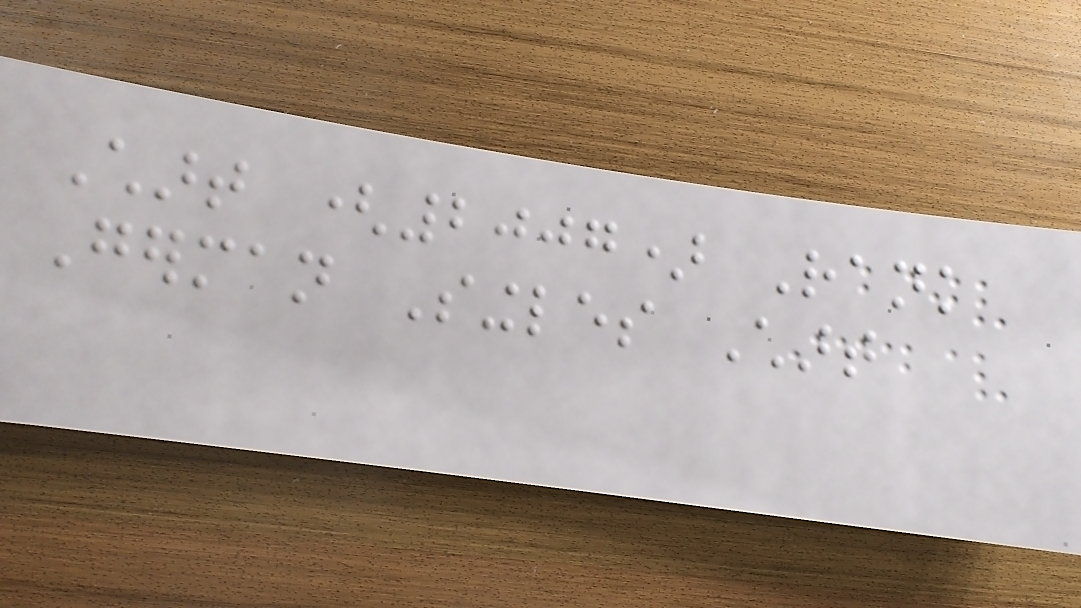Chart (2007) Rank
German Singles Chart
